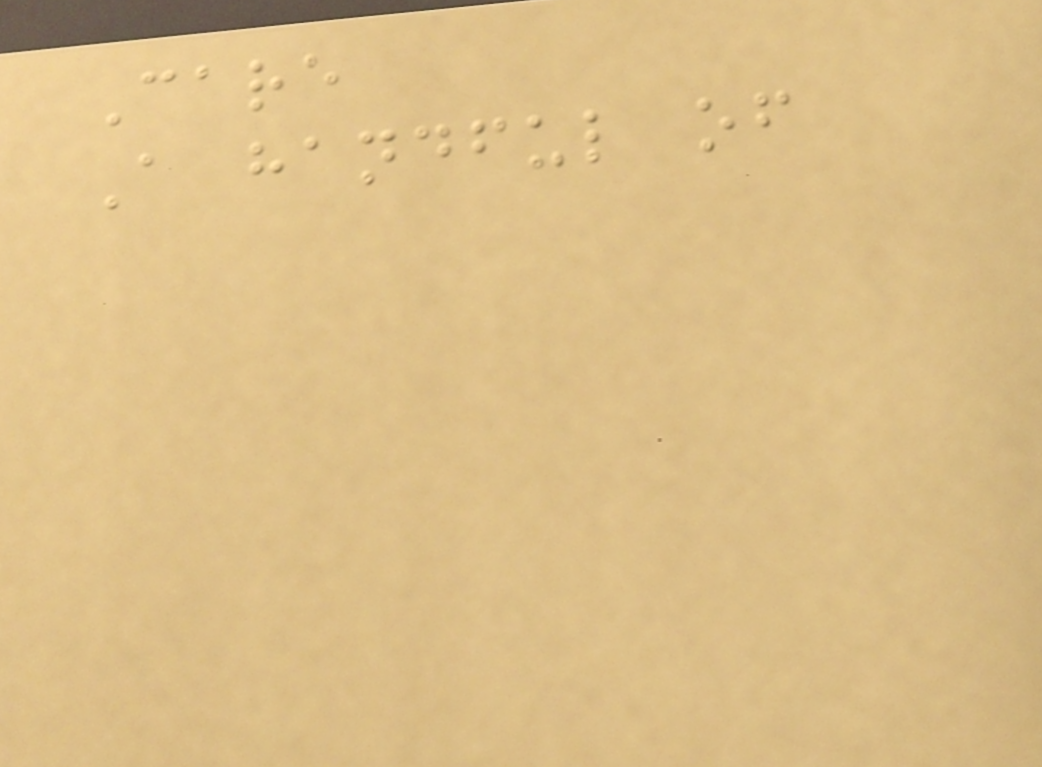Care
A handful of
